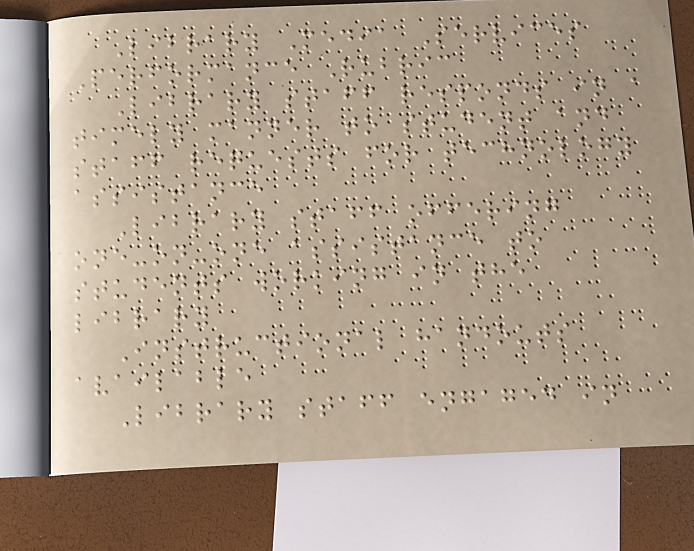Library Media Services
Performance Rubric
Library staff responds in a
timely manner to student and
staff requests for technology
assistance
Library staff offering
one-on-one assistance to
students working in the
library
Instructional handouts
available
Library staff engaged in
